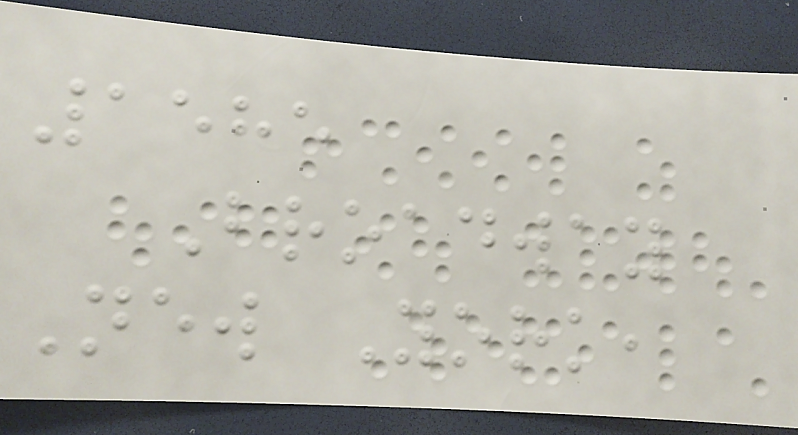1585
Broadway
New York,
